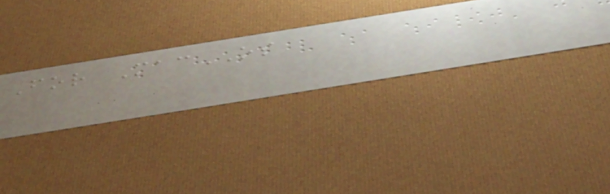For MacOS
